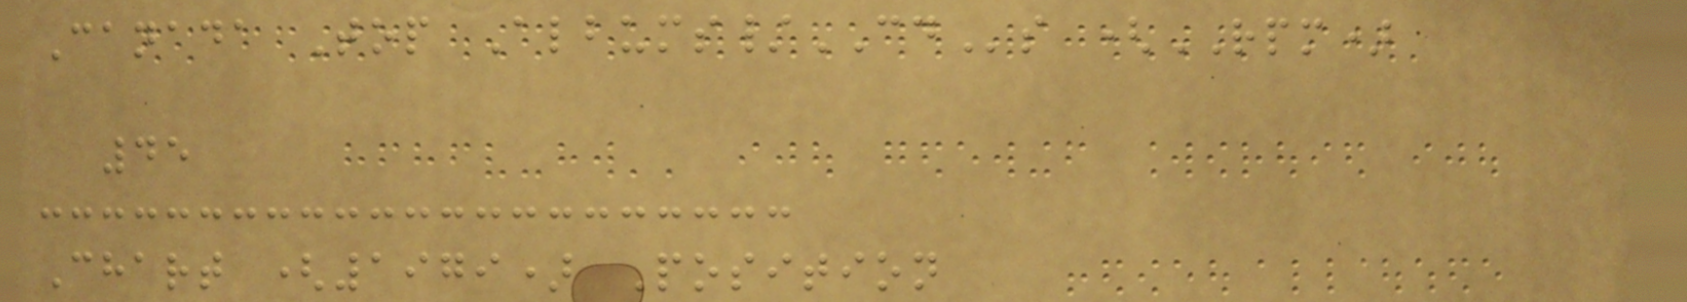Canada Top Albums/CDs (RPM)
45
Chart (1979) Position
